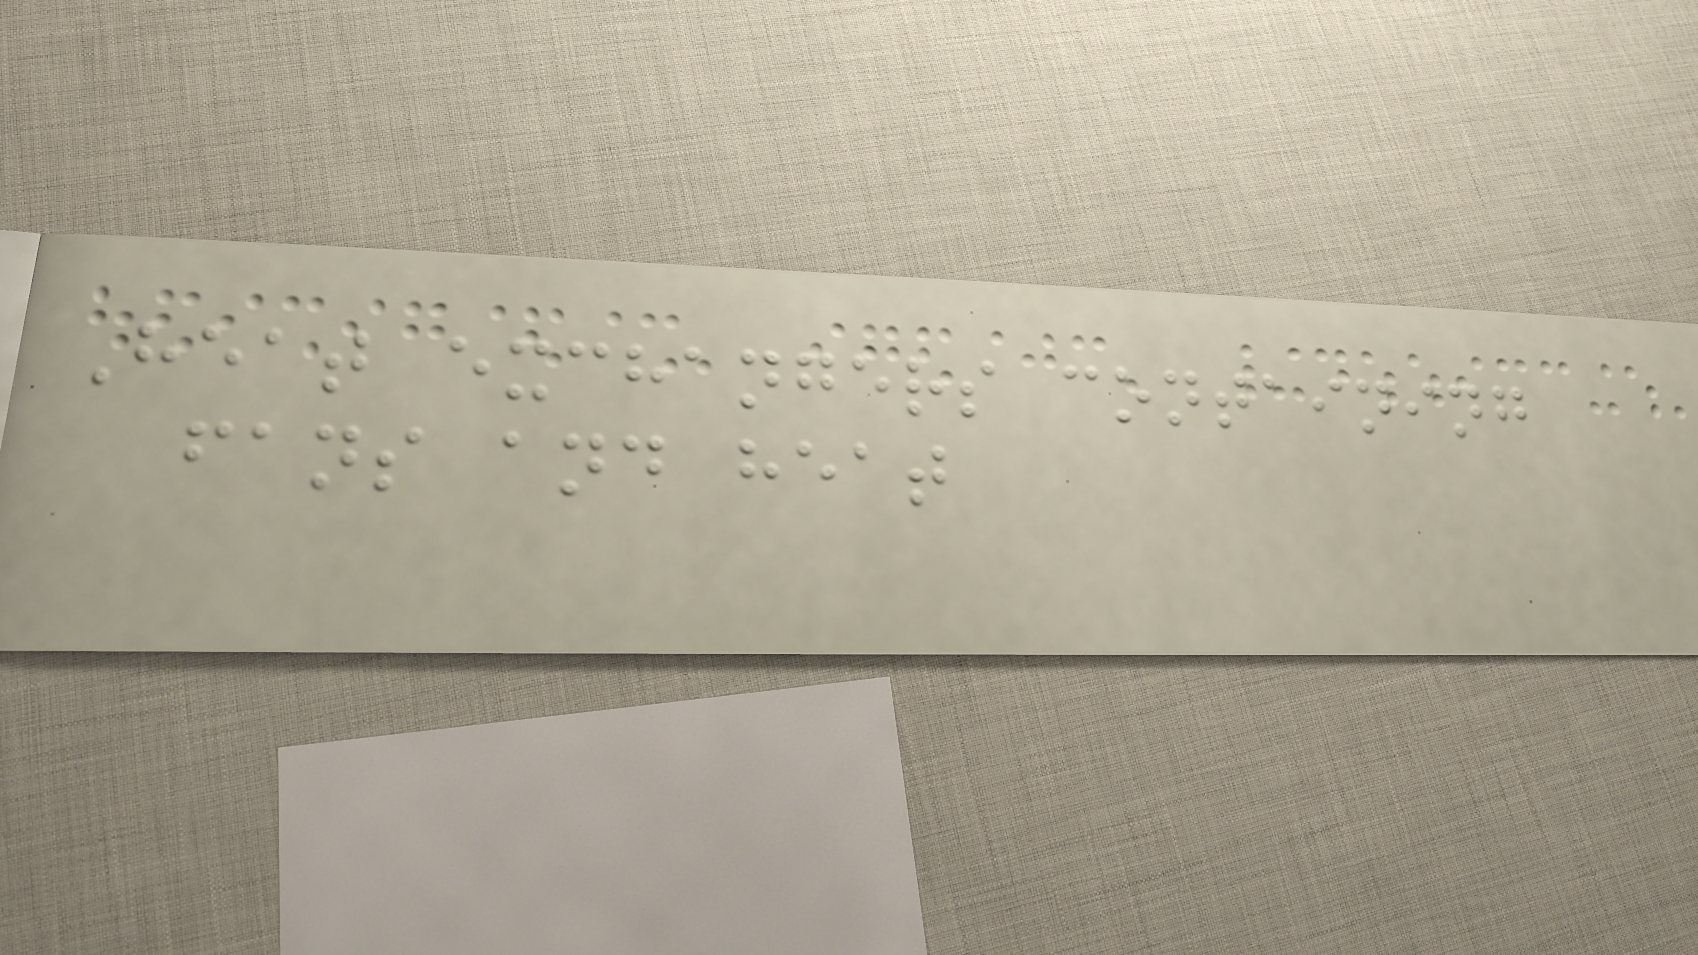Heat exchangers containing
fans and heat
